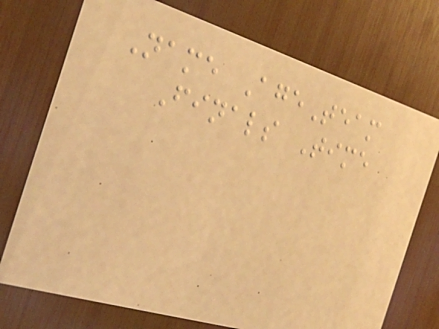Name AgeTeam
Finals Time
